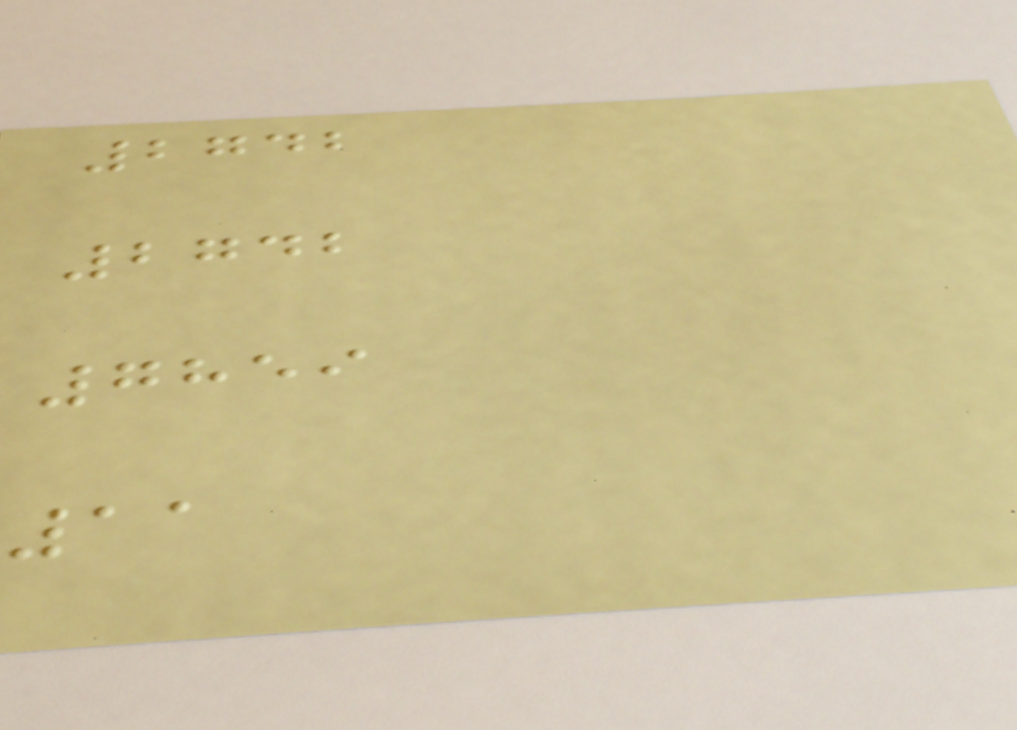2742
2742
7859
11
